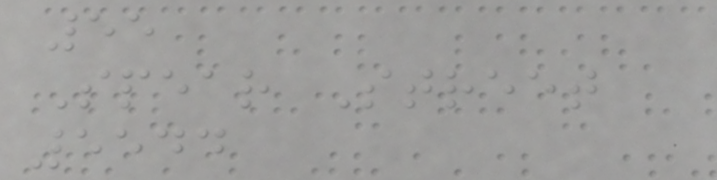55
Spear Street
5544
